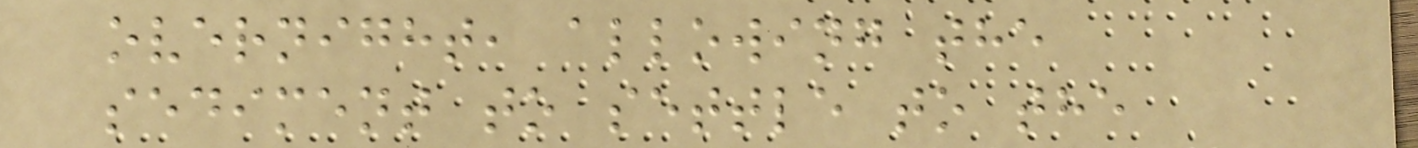overnight, allowing the
sediment to settle to the
